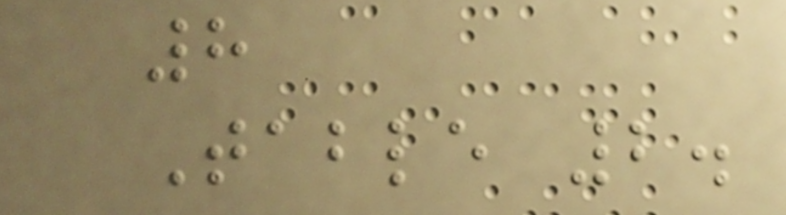8
Table 2.
